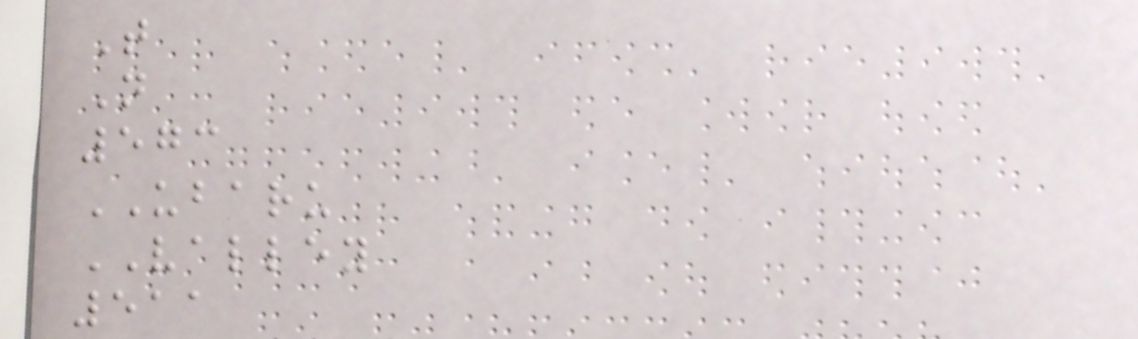T
N
573
UBARU
VALLEY
511
